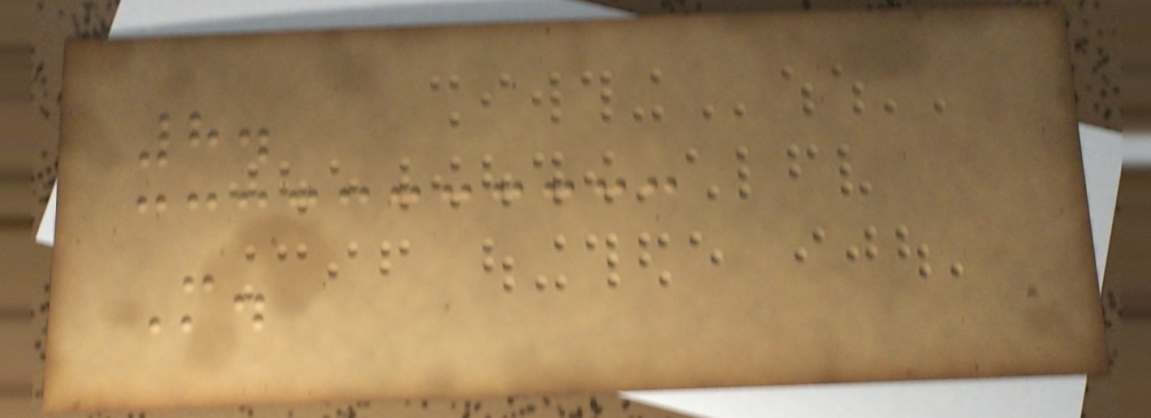8.
M.
